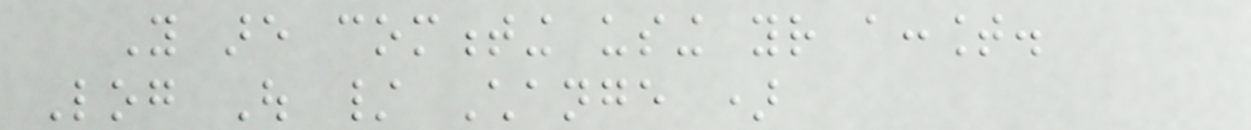You are commenting using your account.
Log Out / Change )
